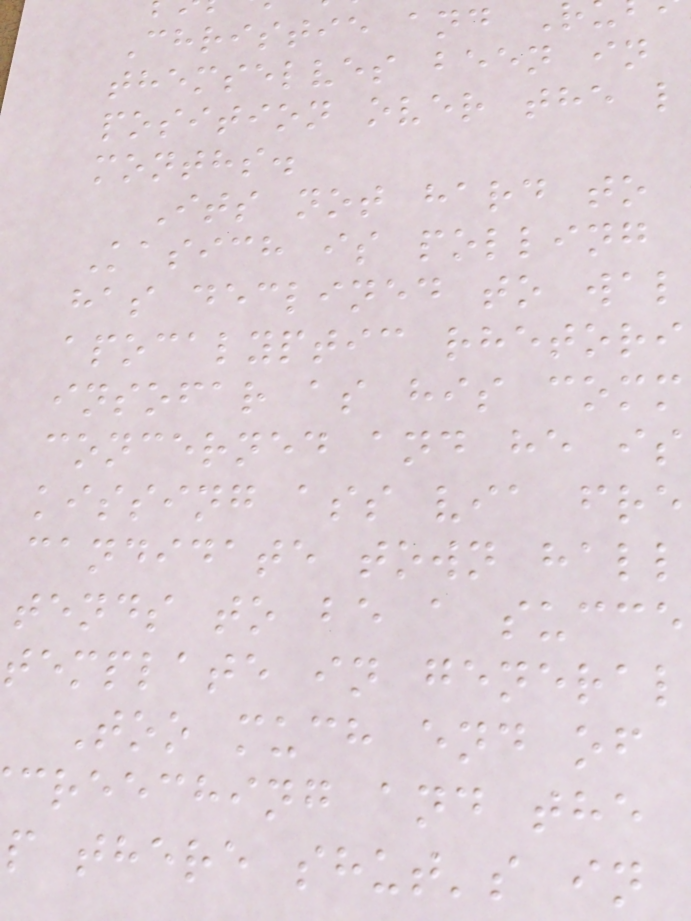Christie and
themselves been in
position over the l
months.
Its not hard to
Kasich is polling
has declined to wal
apocalyptic rhetori
insofar as his comm
concerned and he is
kissing ass via fre
candidate town hall
tends to be a succe
template in general
Too much end of
creeching and the
p there shut's in
